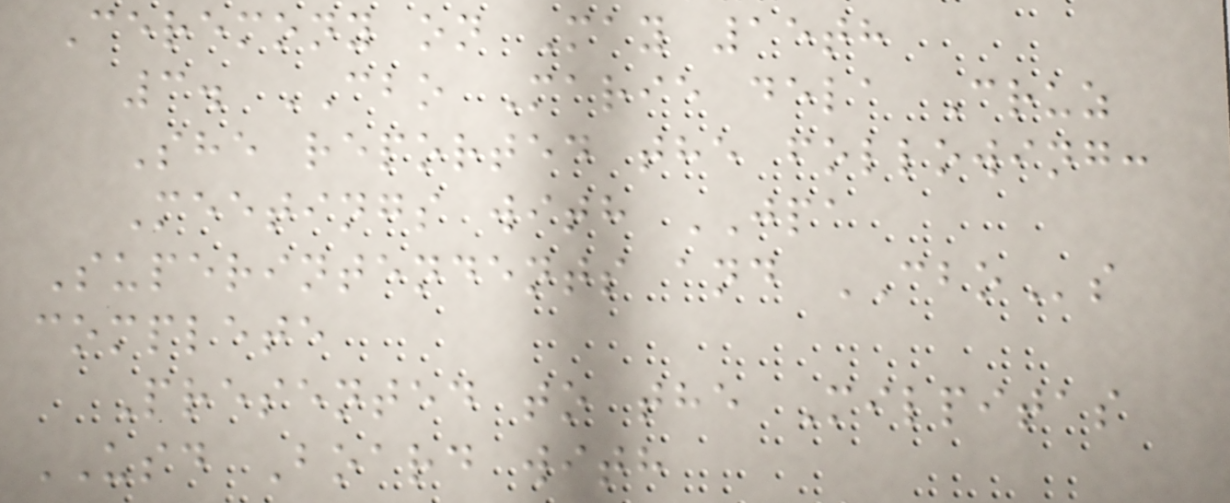Ceremony on May 15th
3. CBO Marie dela Cruz
She reported the following:
Meetings with JPA
Superintendents and CBOs
complete
Presented to the Milpitas
USD Board with
